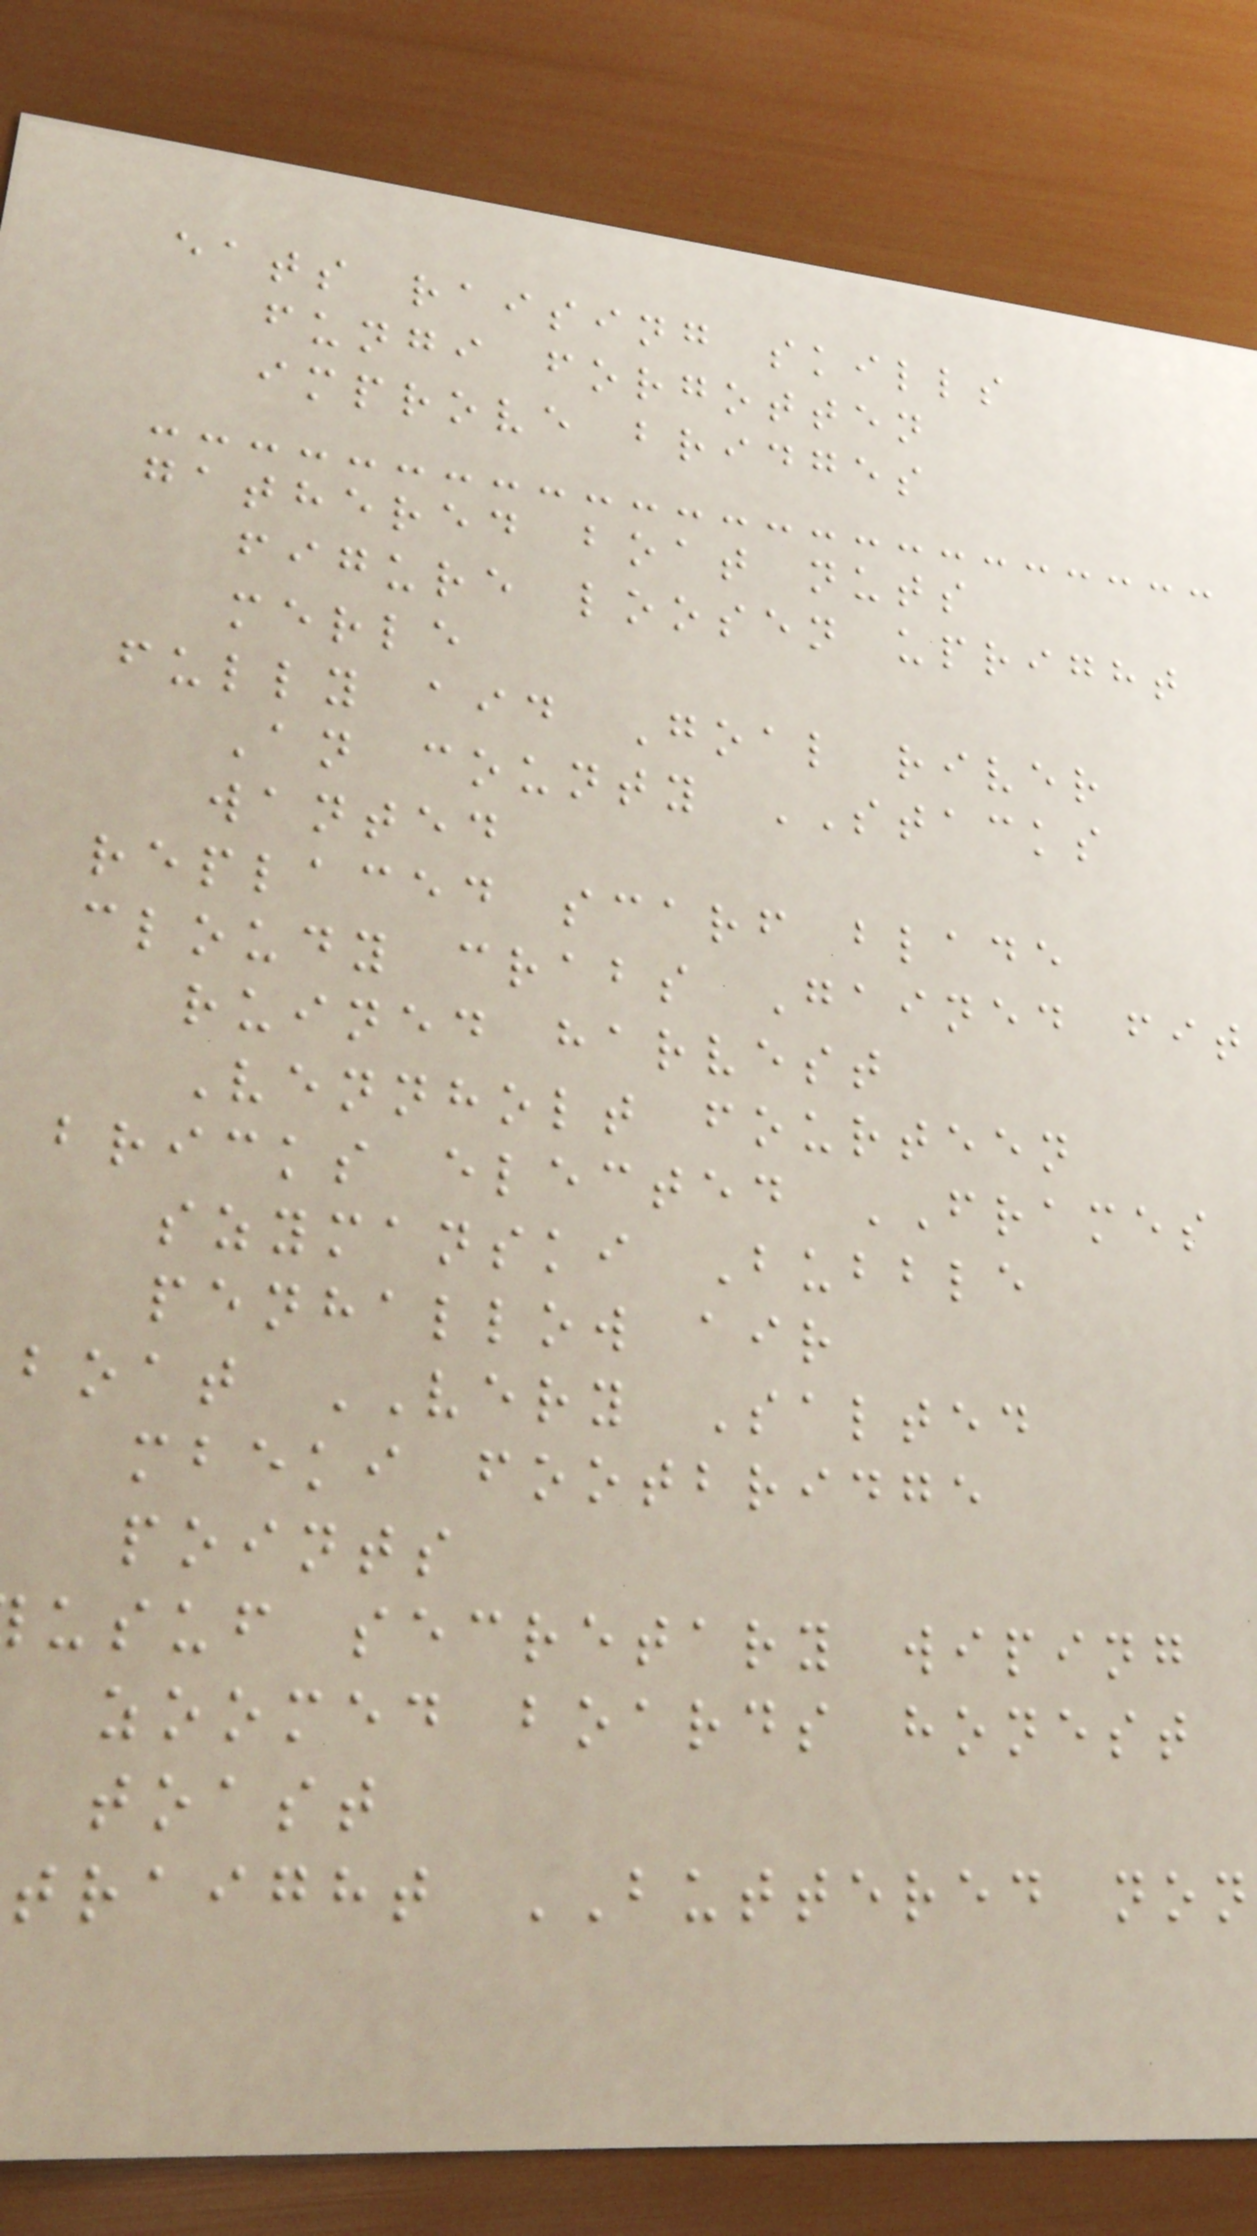eats raising skills
fungi forgotten
improve bridges
gathered boat nuts
figure loosen upright
merle
fully aid Goal river
An county STACKS
wanted
replaced scarf blade
cloudy crabs Gained fit
ruined harvest
Vennholt fourteen
bricks elected FRAMES
szymanski Bubble
penhallow air
boat VERY Salted
mbeki footbridge
points
usuf secretary wiping
zoomed boards honest
toast
traight BUTTERED non
